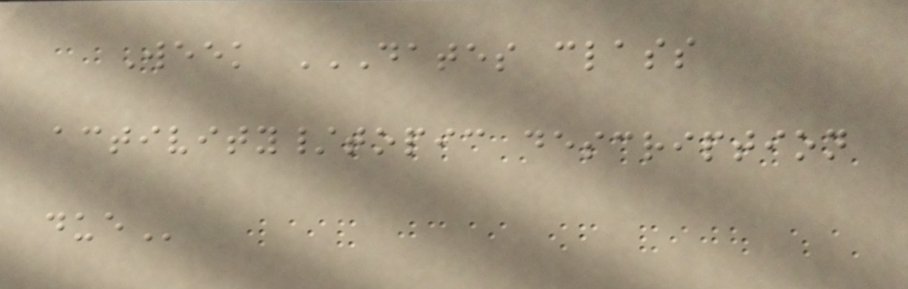Week DATES CLASS
ACTIVITY/TOPIC DESCRIPTION
DUE
